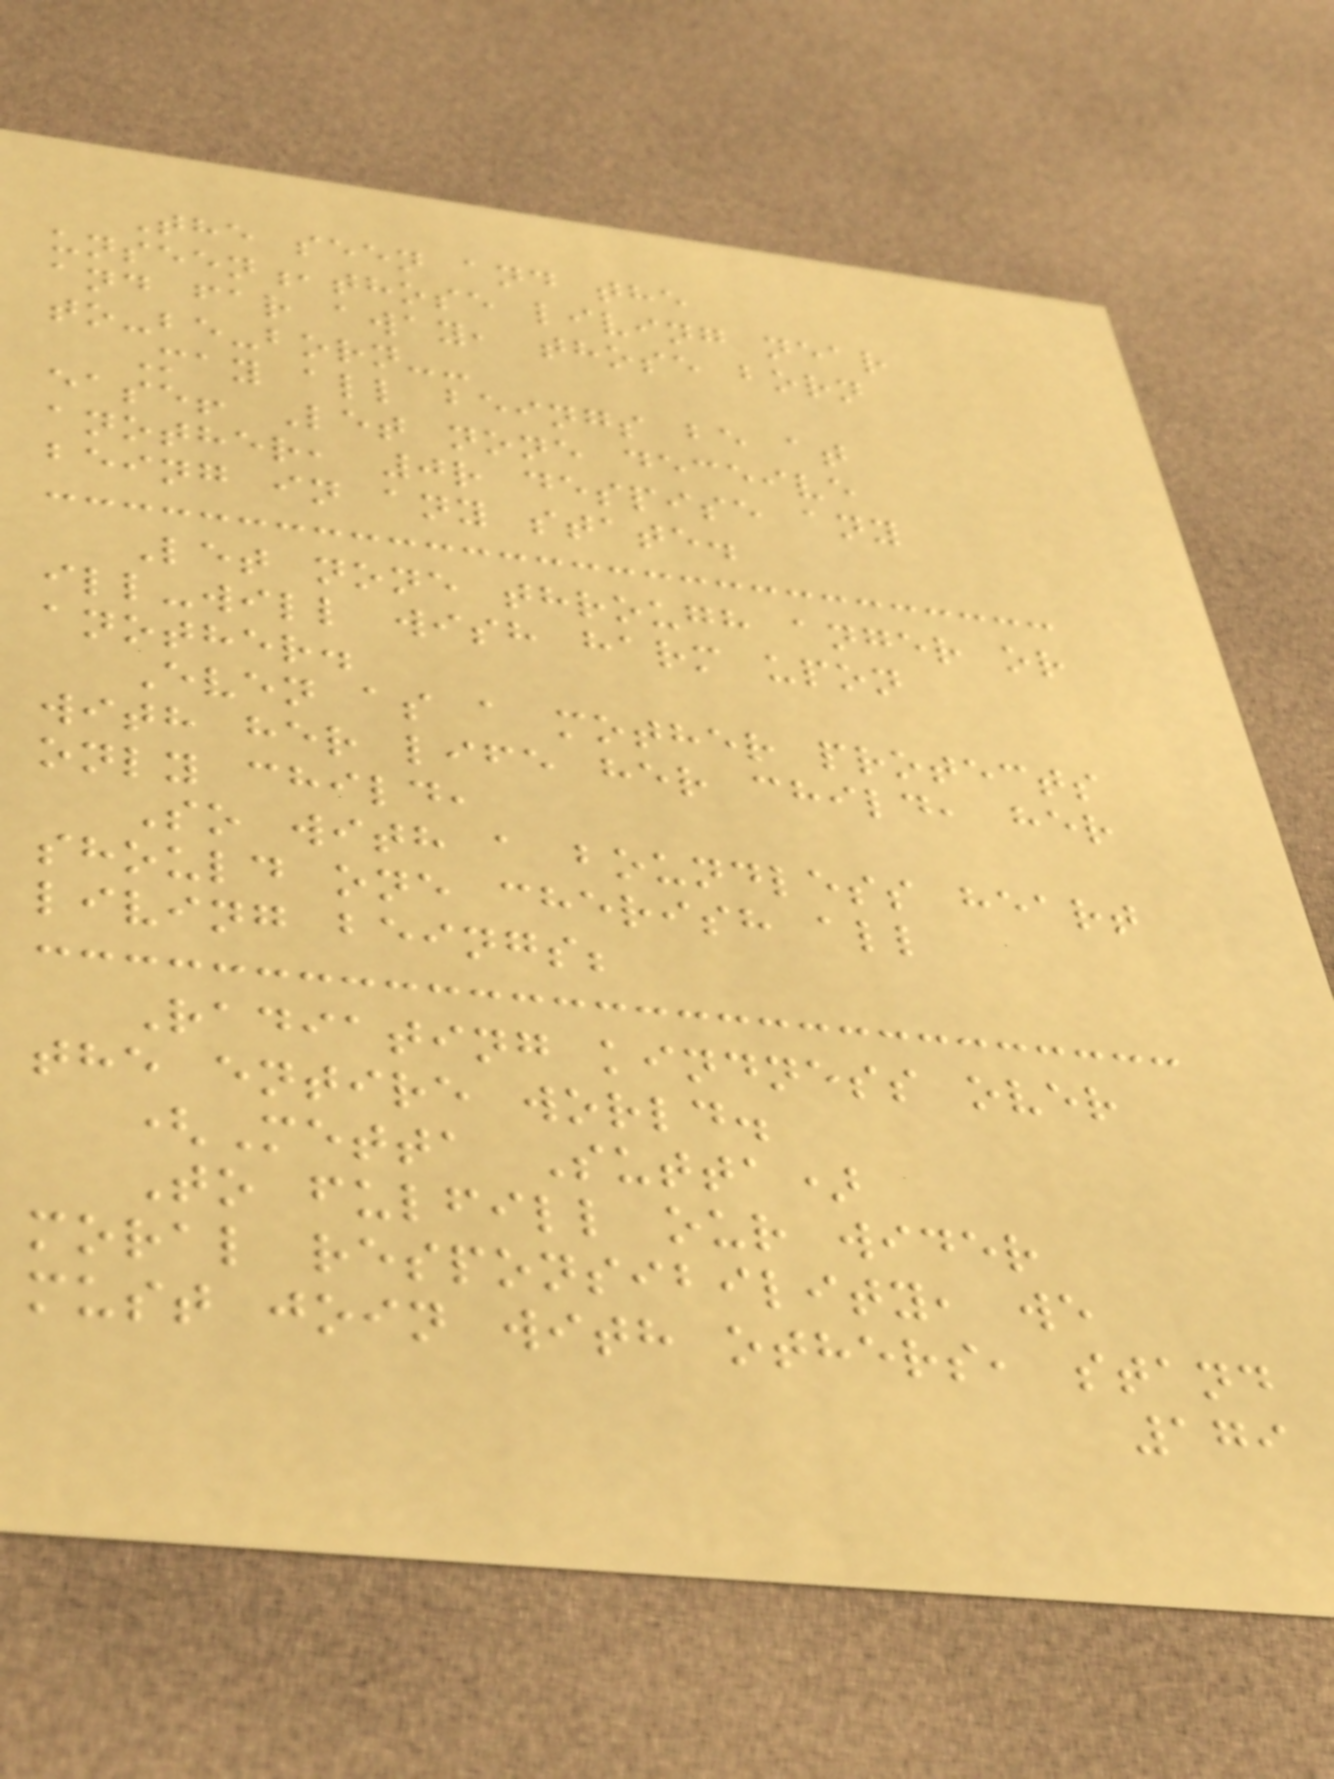The seen and the
unseen,those living near
and far away, those born
to-be-born--
May all beings be at
ease! Let none deceive
another, 0r despise any
being in any state.
Let none through anger or
ill-will wish harm upon
another.
Even as a mother protects
with her life her child, her
only child,
So with a boundless heart
should one cherish all
living beings;
Radiating kindness over
the entire world.
(Metta Sutta)
To fulfill our wider
moral responsibility, we
must join with others, stand
179
